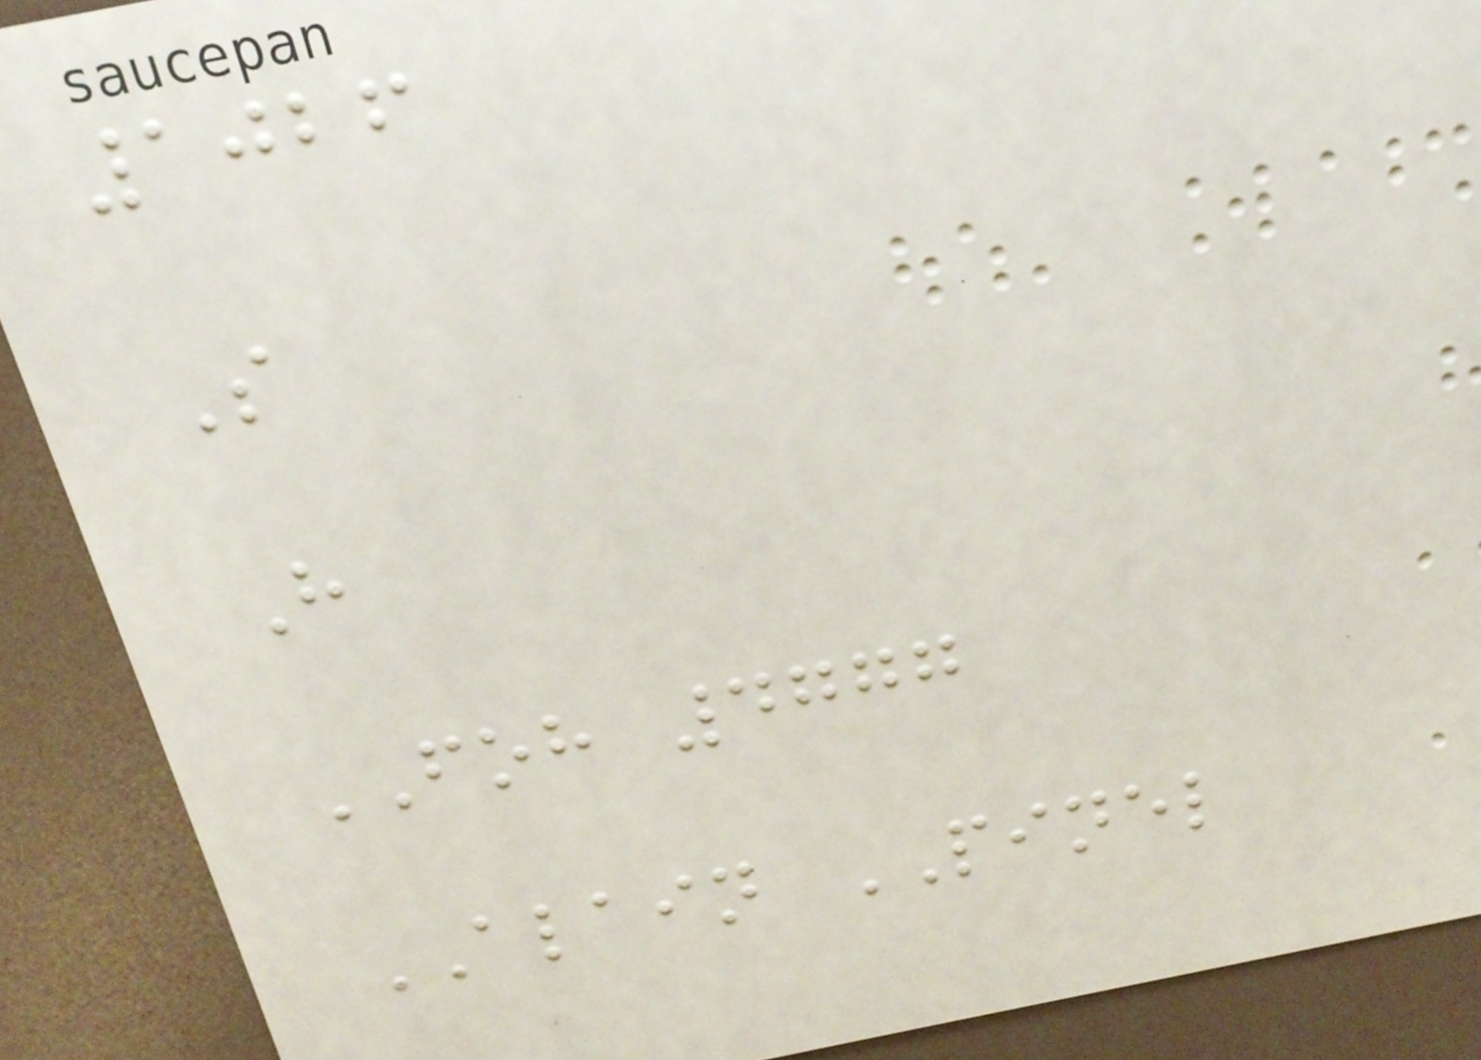1026
S
H
FOH 4777
ALAIN PINEL
